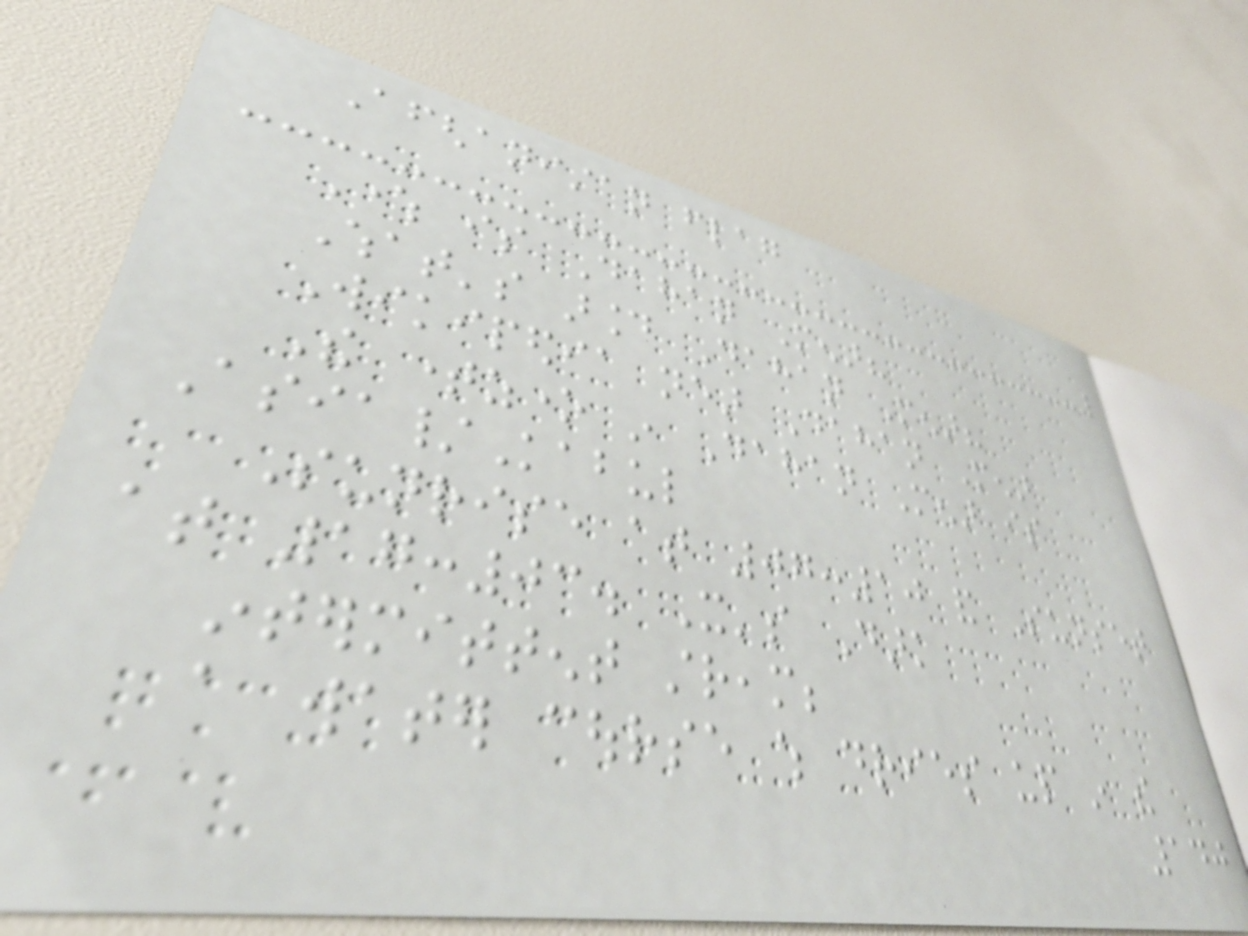Afghanistan flag
Where is Dahan Menar?
What's around Dahan Menar?
Wikipedia near Dahan Menar
The timezone in Dahan Menar is
Asia/Kabul
Sunrise at 07:10 and Sunset
at 17:03. It's Dark
intermittent stream;
a water course which dries up in the
140
